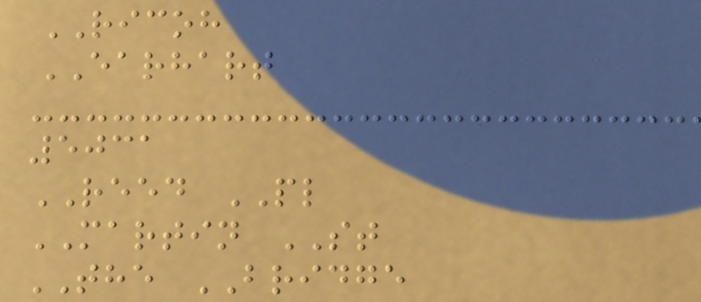RICOH
EARHART
5031
REED PL
MARTIN ST
THE BRIDGE
